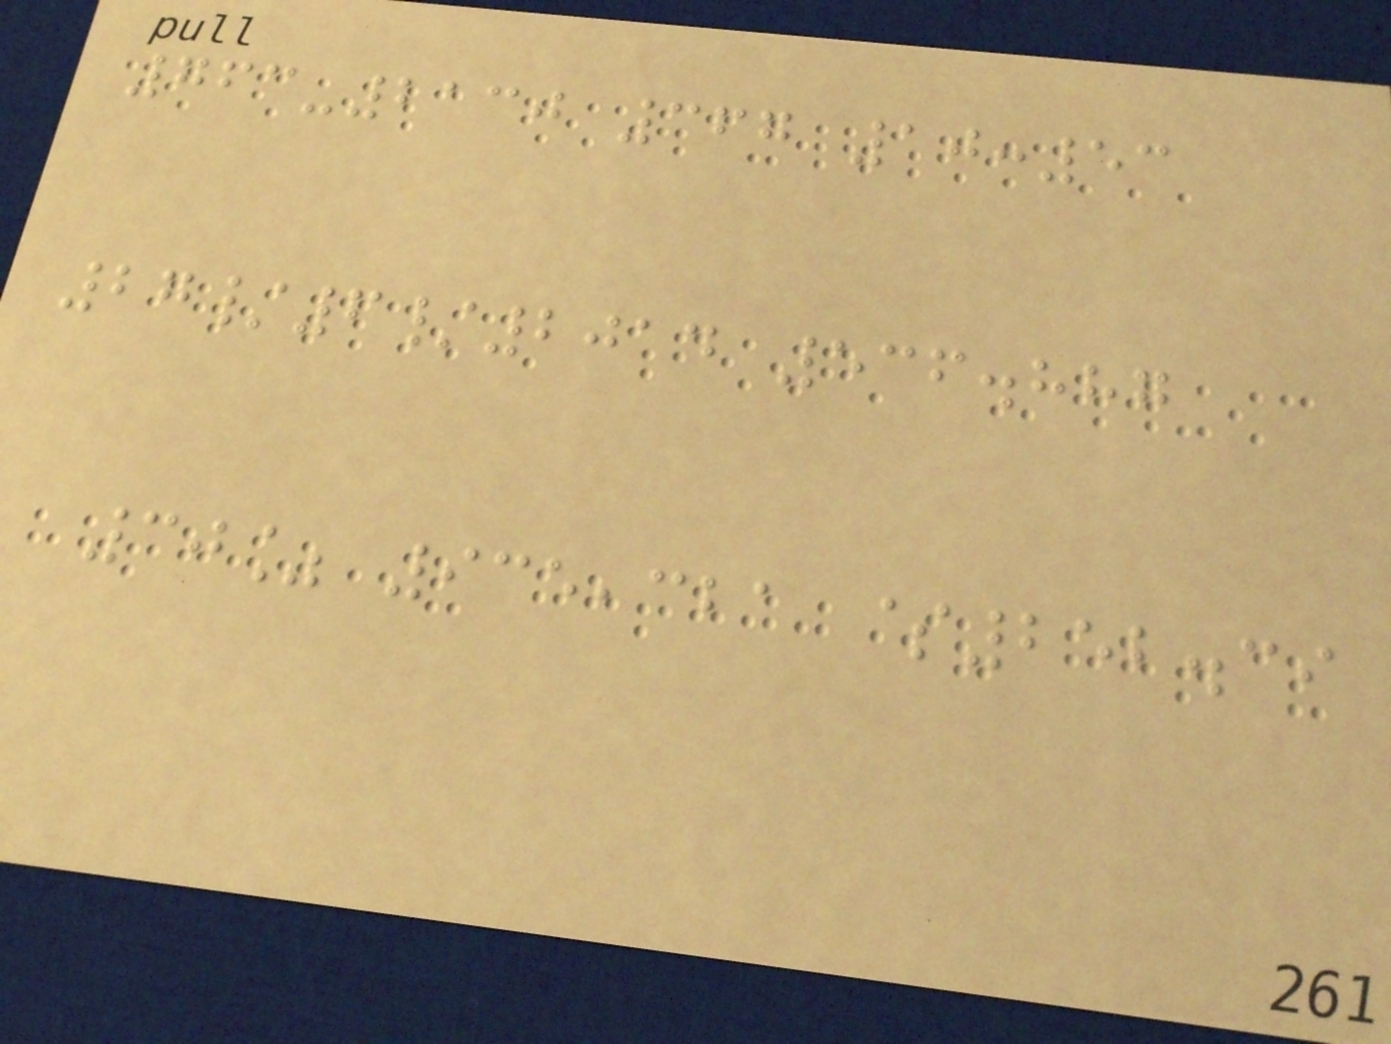763-2130 367 10:53
27/6/2014 536.887
30% 935,321 $252.39
